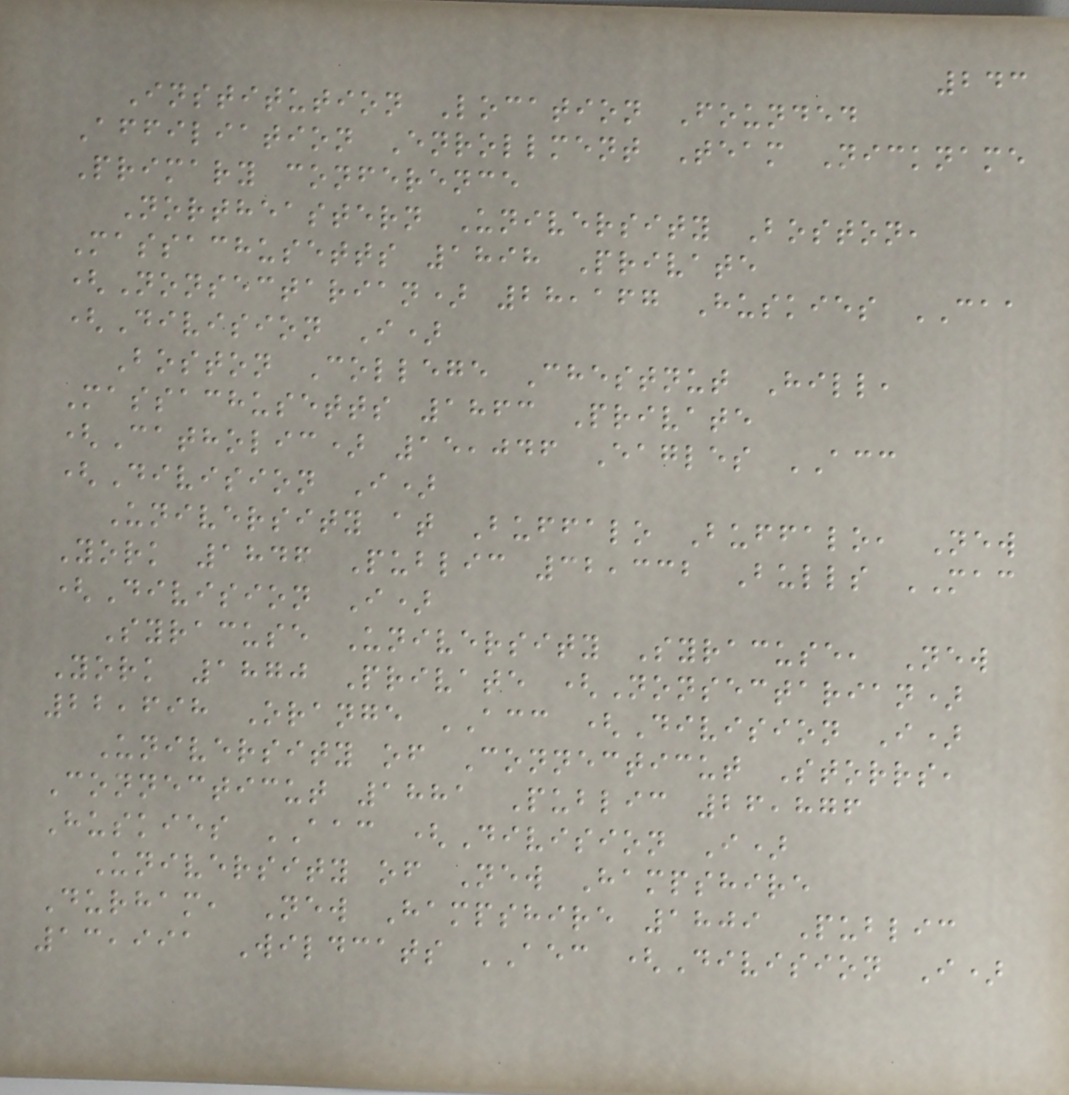243
Institution Location Founded
Affiliation Enrollment Team Nickname
Primary conference
Northeastern University Boston,
Massachusetts 1898 Private
(Nonsectarian) 28,167 Huskies CAA
(Division I)
Boston College Chestnut Hill,
Massachusetts 1863 Private
(Catholic) 15,046 Eagles ACC
(Division I)
University at Buffalo Buffalo, New
York 1846 Public 32,332 Bulls MAC
(Division I)
Syracuse University Syracuse, New
York 1870 Private (Nonsectarian)
22,698 Orange ACC (Division I)
University of Connecticut Storrs,
Connecticut 1881 Public 26,876
Huskies AAC (Division I)
University of New Hampshire
Durham, New Hampshire 1809 Public
13,991 Wildcats AEC (Division I)
